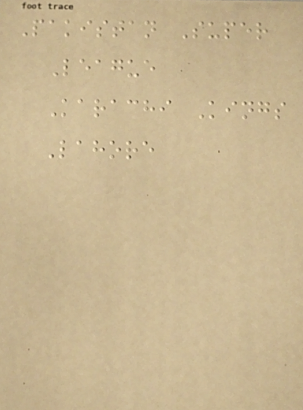Pakistan Super
League
Karachi Kings
Lahore
